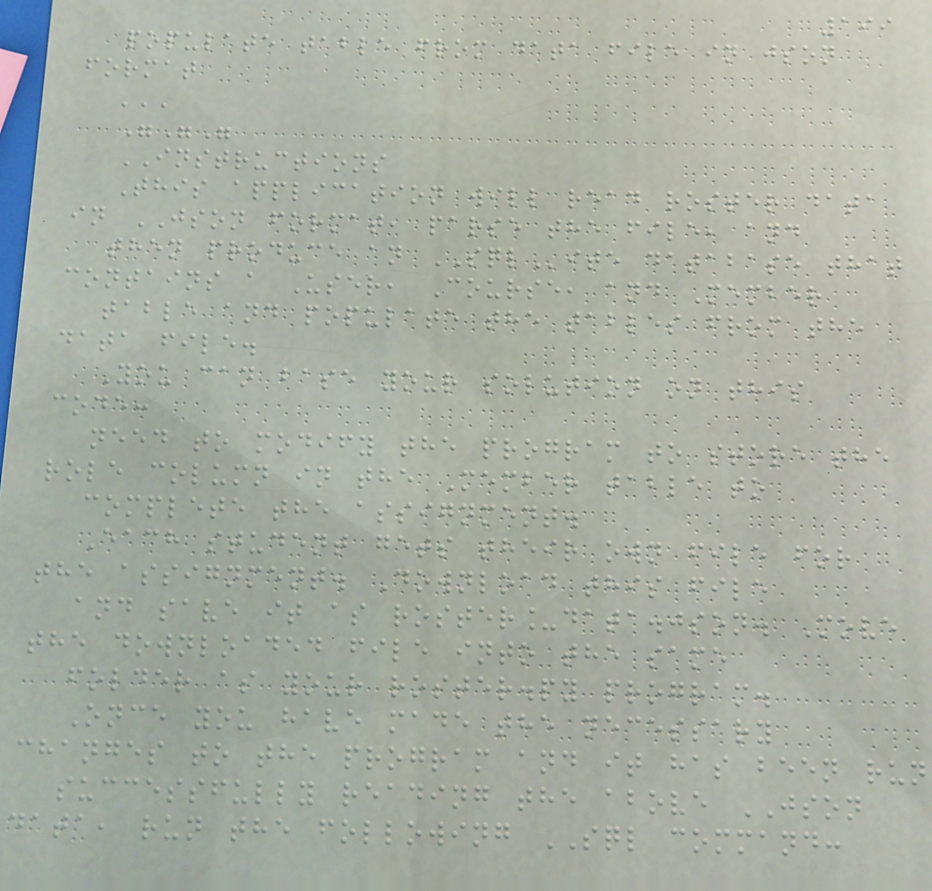199
populate table from data file in json
format
'''
"""
INSTRUCTIONS
This application will read roster data
in JSON format, parse the file, and
then produce an SQLite database that
contains a User, Course, and Member
table and populate the tables from the
data file.
You can base your solution on this
code:
need to modify the program to store the
role column in the Member table to
complete the assignment.
Each student gets their own file for
the assignment. Download this file
and save it as roster_data.json. Move
the downloaded file into the same
folder as your roster.py program.
Once you have made the necessary
changes to the program and it has been run
successfully reading the above JSON
data, run the following SQL command:
